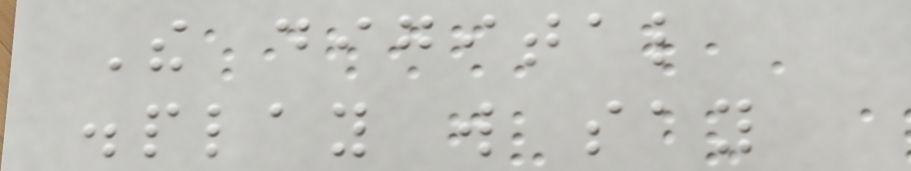The digital
display will say
